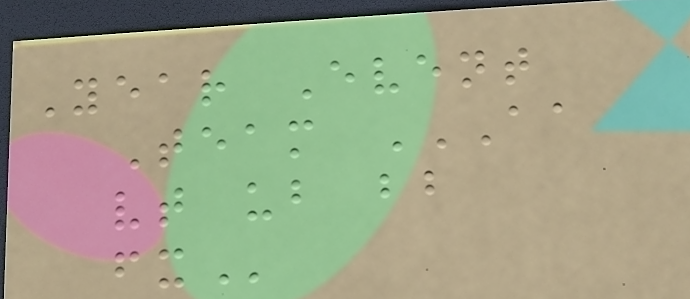Year Event
Team AA
VT UB BB
FX
